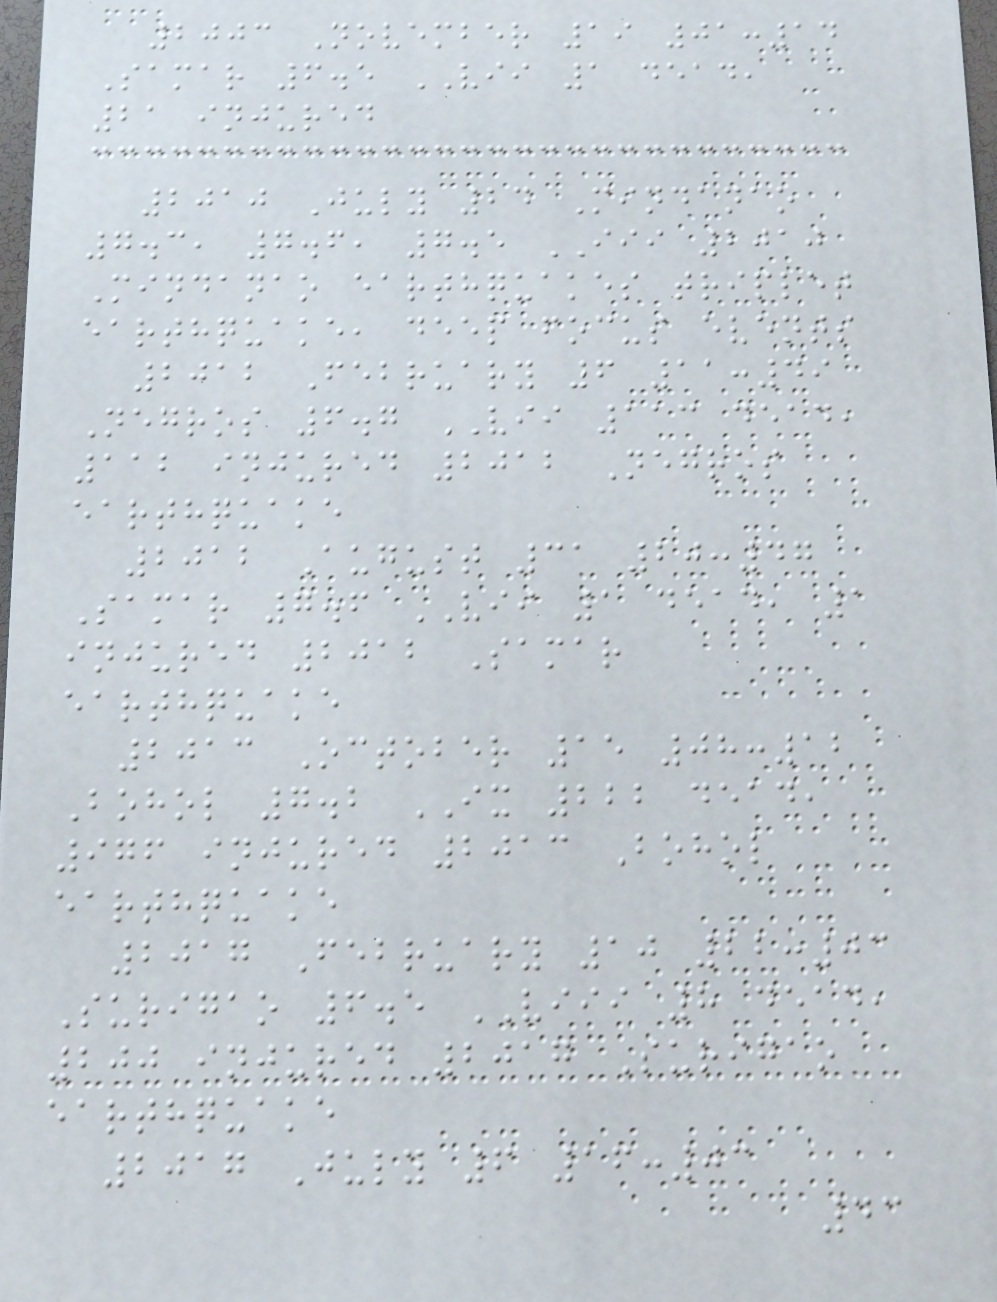2003 November 19 01:14
Samar 6.5 VII 1 dead,
21 injured
2010 July 24 Mindanao
7.3, 7.6, 7.5 III 2010
Mindanao earthquakes triplet
earthquake, deep focus events
2012 February 6 11:49
Negros 6.7 VII 113 dead,
112 injured 2012 Negros
earthquake
2012 August 31 20:47
Samar 7.6 VII 1 dead, 1
injured 2012 Samar
earthquake
2013 October 15 08:12
Bohol 7.2 IX 222 dead,
976 injured 2013 Bohol
earthquake
2017 February 10 22:03
Surigao 6.5 VIII 8 dead,
200 injured 2017 Surigao
earthquake
2017 July 6 16:03
43
